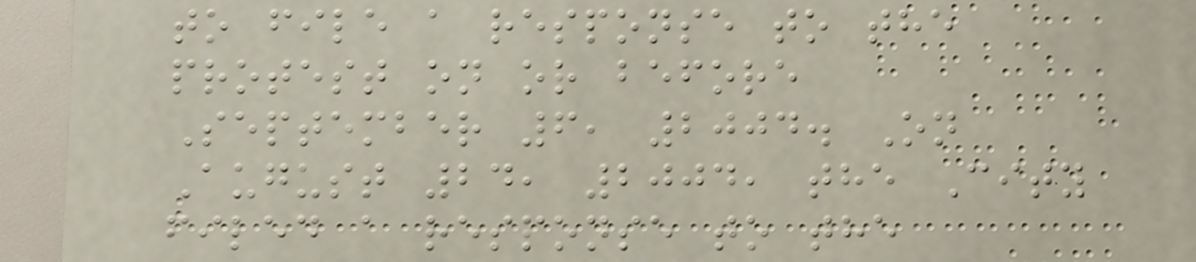to file a response to the
protest on or before
September 6, 2004. On
August 24, 2004, the City
filed a response to the
